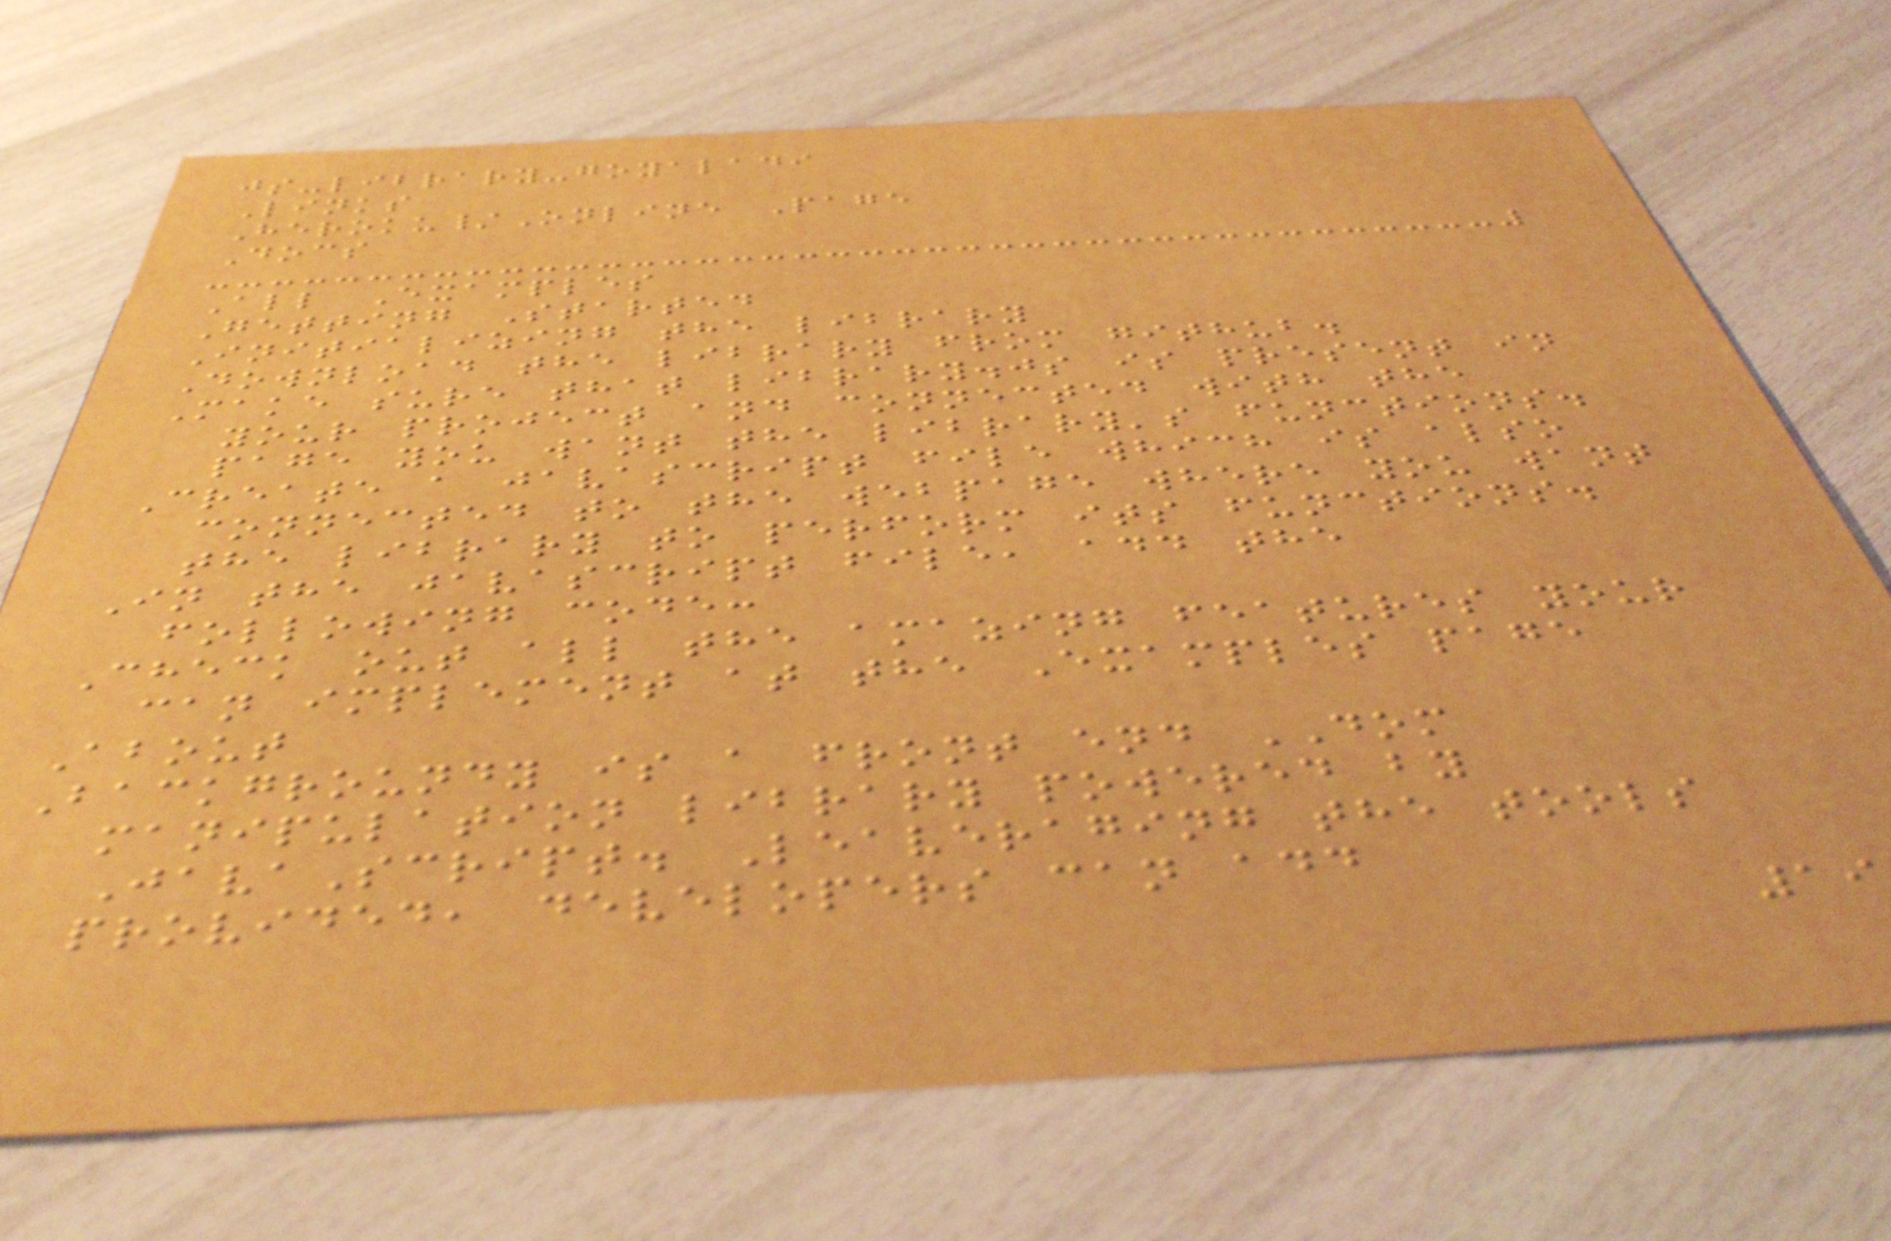js-library-goyaladi
Links
Heroku/Online Page
Docs
All Examples
Getting Started
Initializing the library
Download the library from github.
Make sure that library.js is present in
your project and connected with the
page you want the library's functions.
Create a javascript file which is also
connected to the webpage where you want
the library to perform its functions.
In the javascript file, add the
following code:
Check out all the amazing features your
can implement at the Examples page
About
Backgroundy is a front end DOM
manipulation library powered by
JavaScript. Leaveraging the tools
provided, developers can add
19
